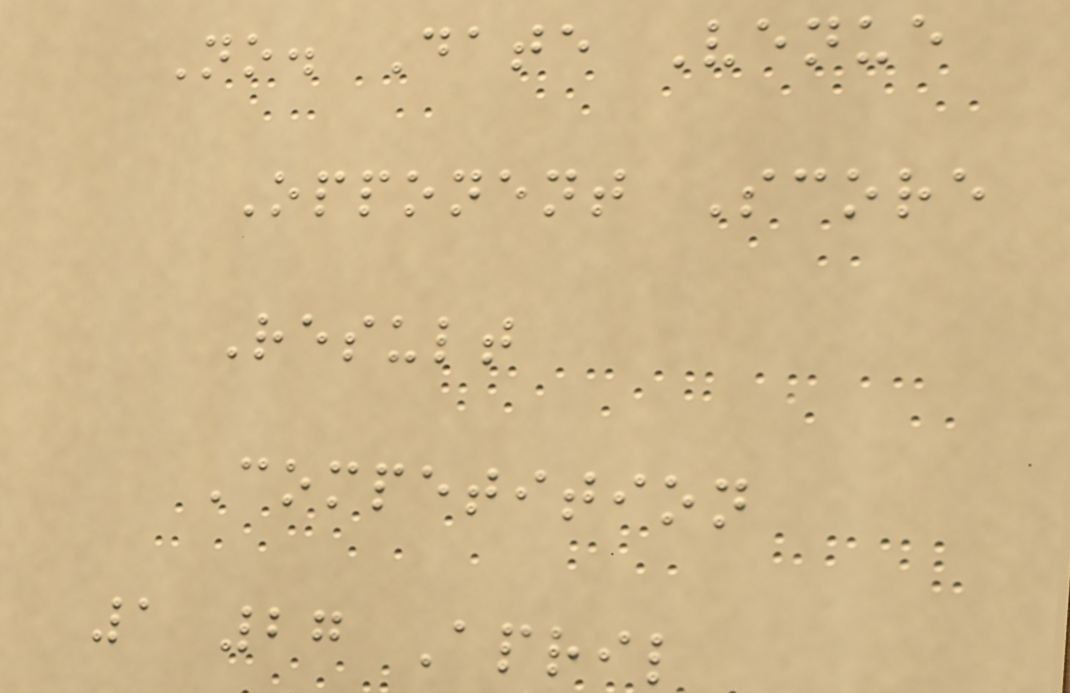No. Date Venue
Opponent Score
Result
Competition
1 27 April
